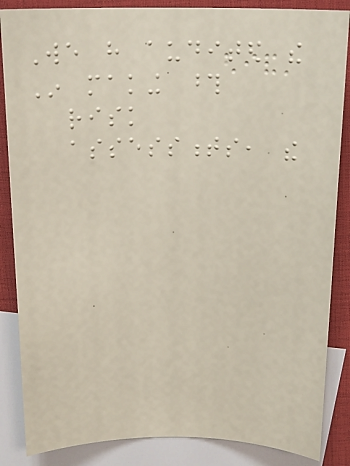We have audited the
In making those
risk
assessments, the
